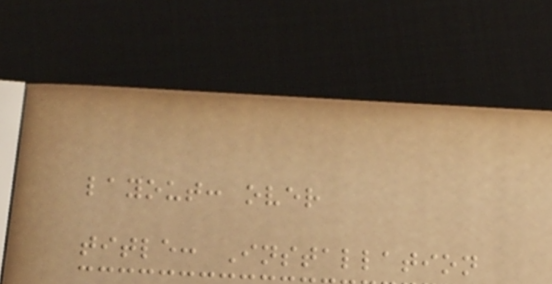layout: over
title: Installation
